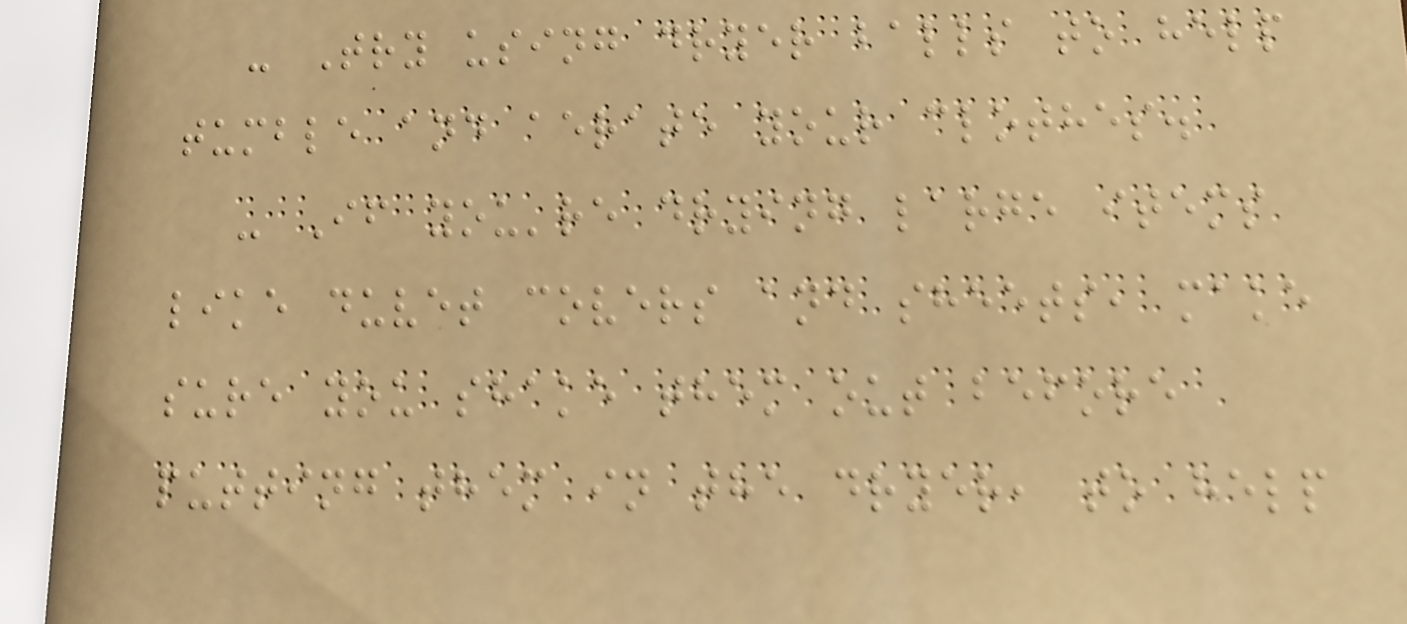- Try using dryer balls to help
tumble and aerate your clothes.
- If you're drying large items
like duvet covers and sheets, make
sure you shake them out before
putting them in the dryer, to help
